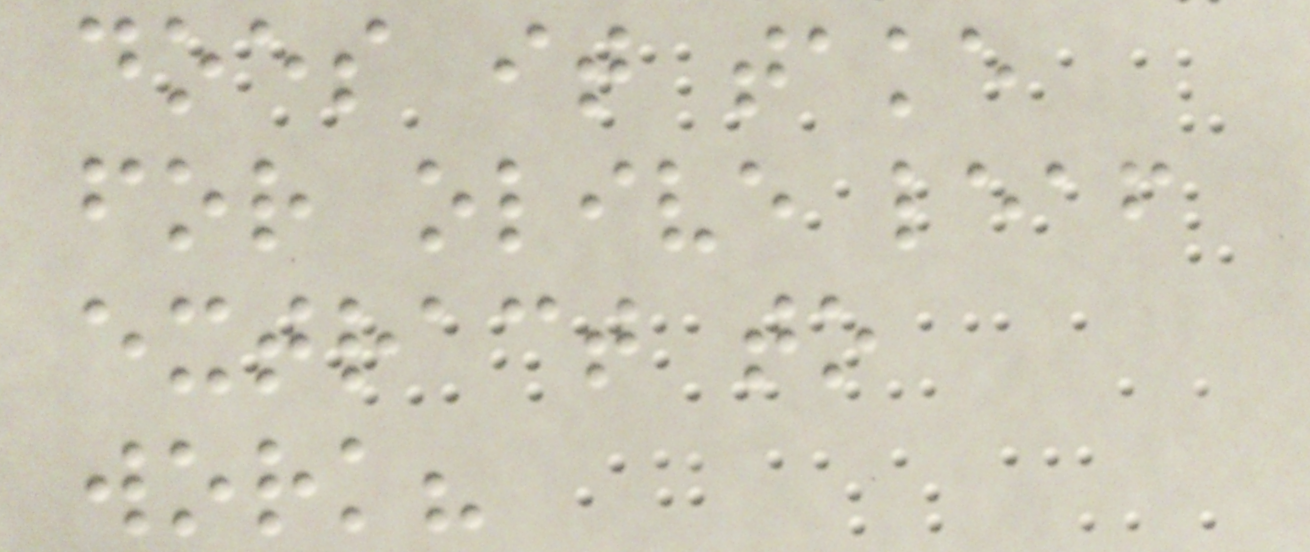does it take
for olive leaf
extract to
work?
